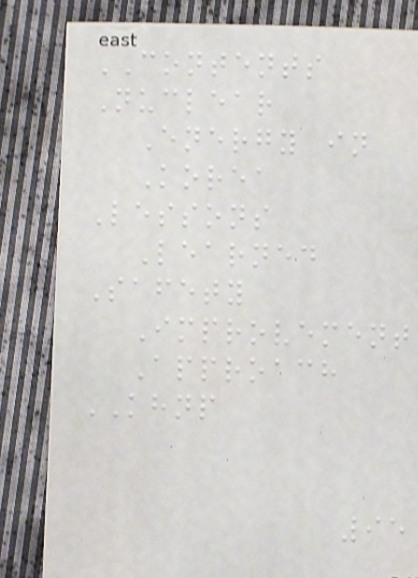CONTENTS
Nuclear
Energy in
Korea
Lessons
Learned
Safety
Improvement
Approach
KHNP
95
